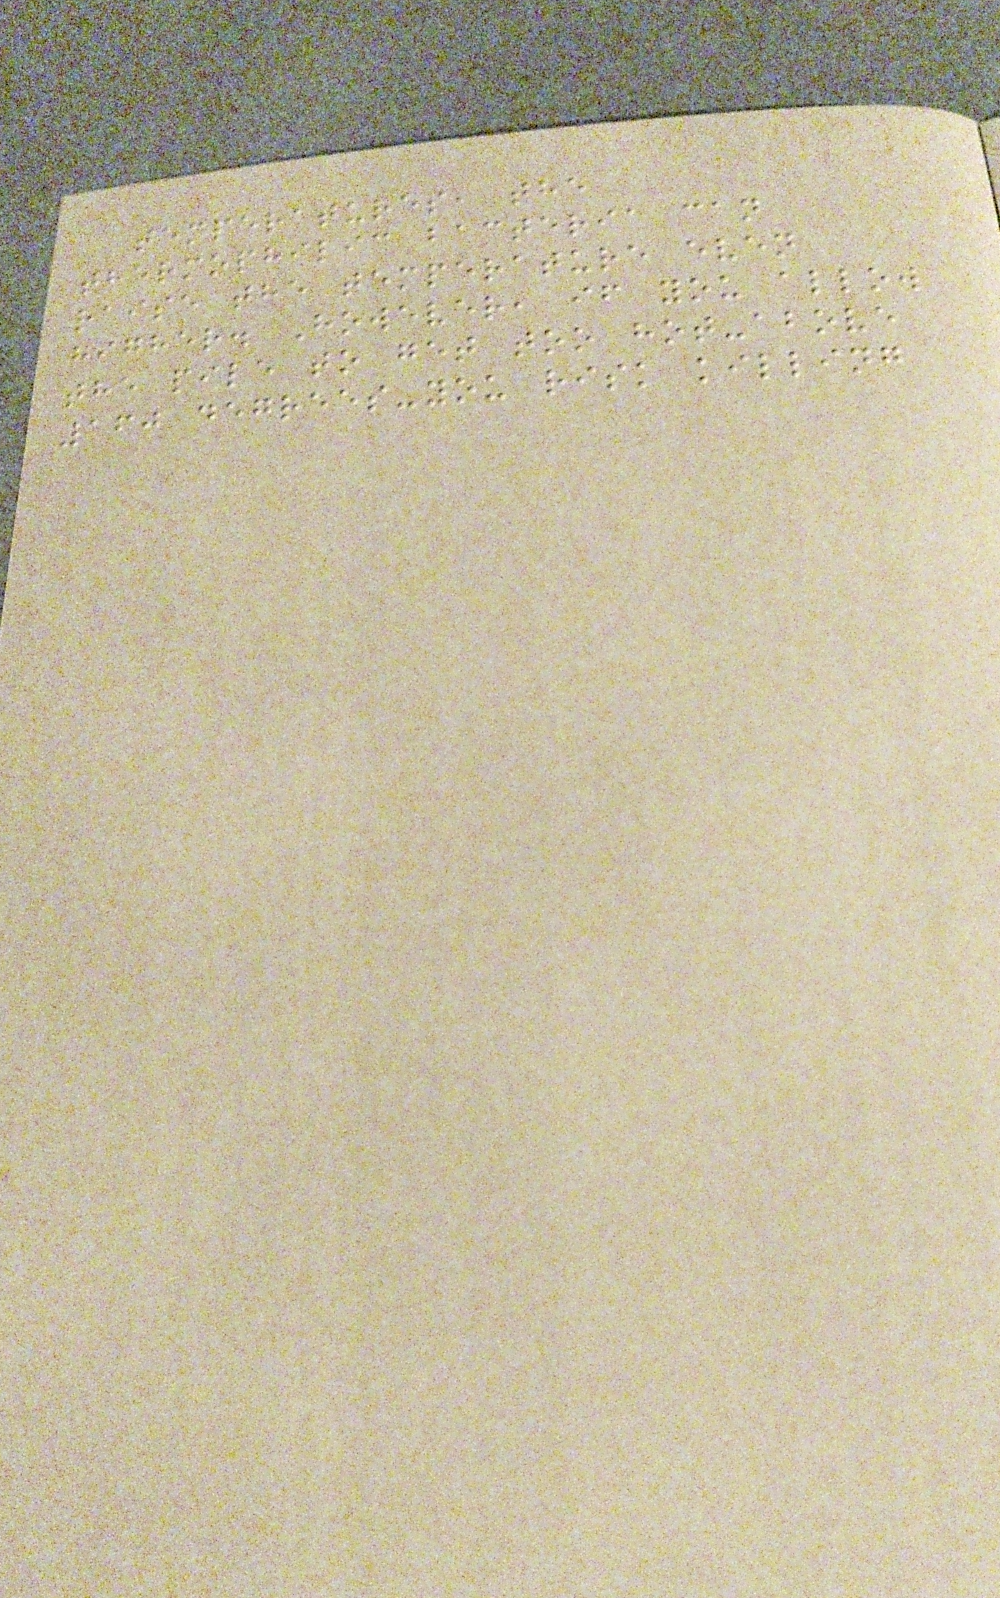temperatures, the
thermophilic bacteria can
raise the temperature even
higher. However, if you allow
the pile to get too hot-above
160 degrees-you risk killing
